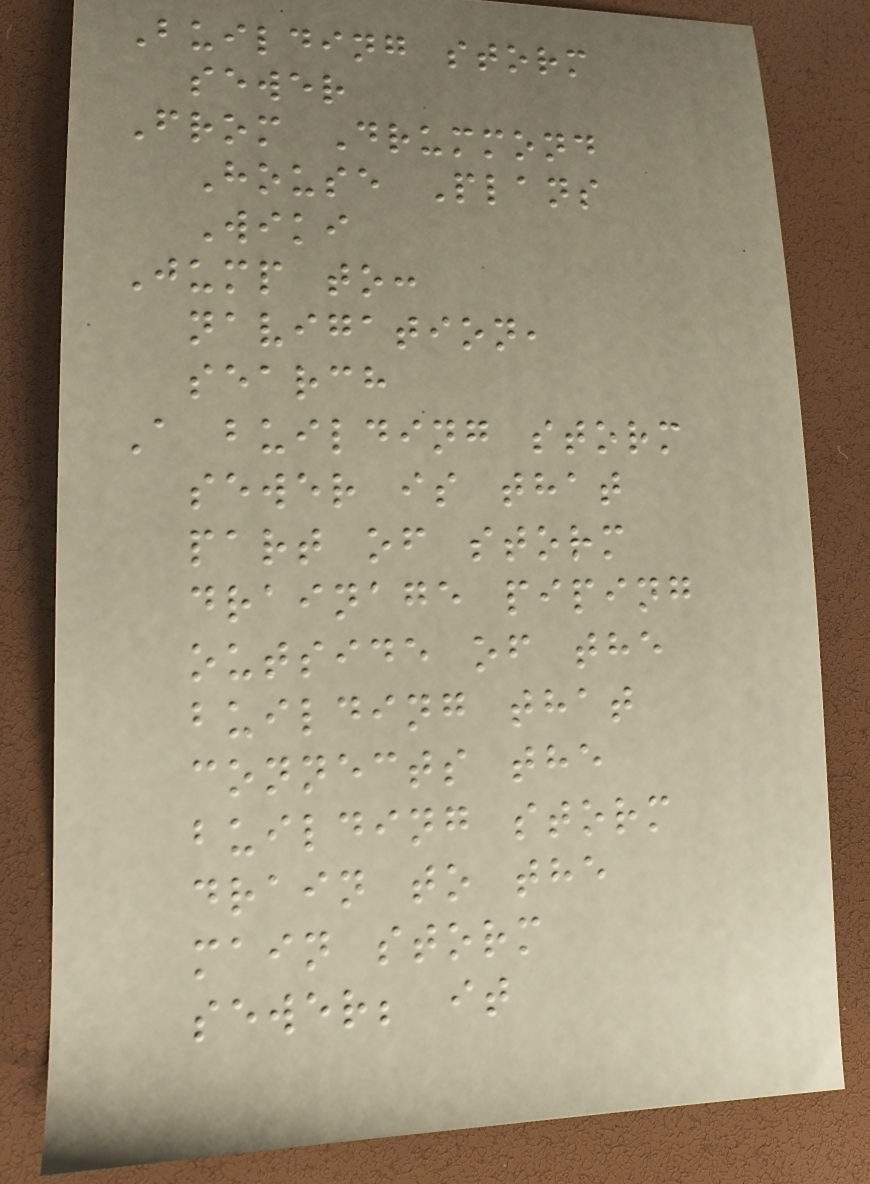Building storm
sewer
From Drummond
House Plans
Wiki
Jump to:
navigation,
search
A building storm
sewer is that
part of storm
drainage piping
outside of the
building that
connects the
building storm
drain to the
main storm
sewer; it
